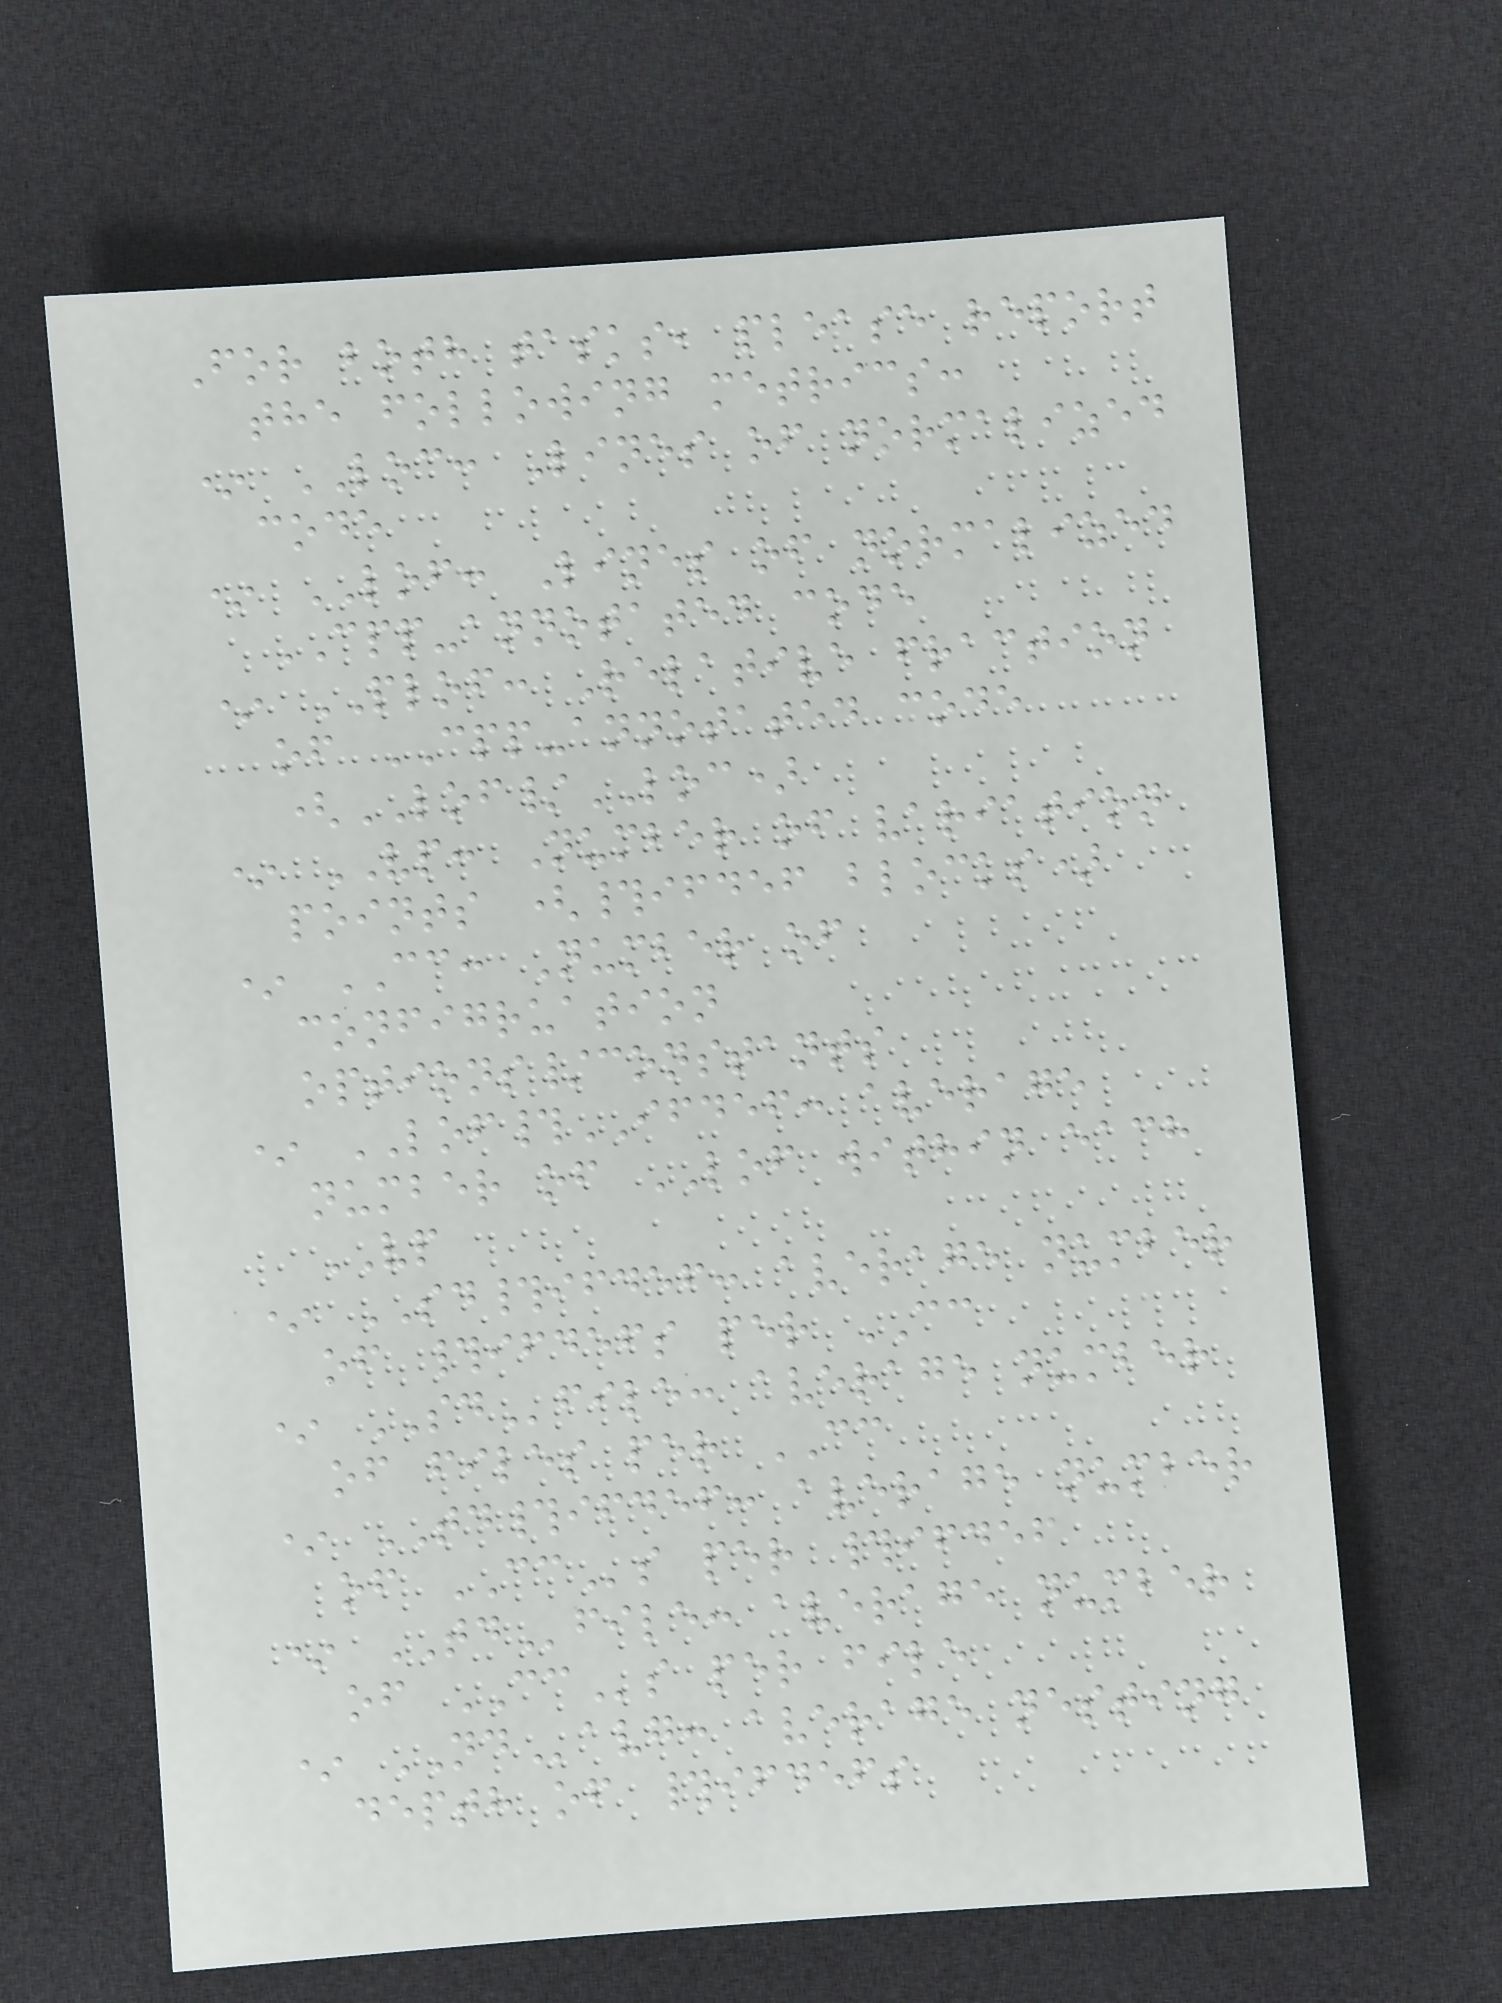For both tasks, please report
the following metrics:
* LOC: Lines of normalized
code
* LOF: Lines of normalized
CPP-annotated code
* PLOF: Relative fraction
of CPP-annotated code
(LOF/LOC)
* VP: Number of variation
points (#ifdef blocks)
* CC: Number of
configruation
options/constants
* LOF#IFDEF: average
number of LOF within each
VP
* SD#ifdef: average number
of #ifdefs per CC
* SDfile: average number
of files per CC
* TD#ifdef: average number
of CCs per #ifdef
* TDfile: average number
of CCs per file
* NDavg: average nesting
depth of #ifdefs
